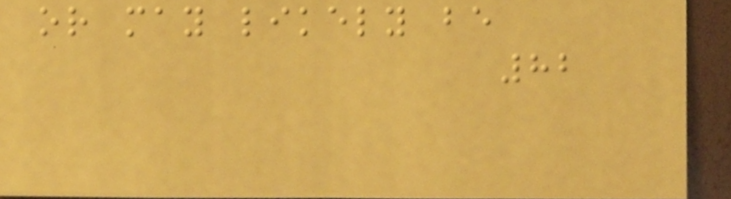or may likely be
82
